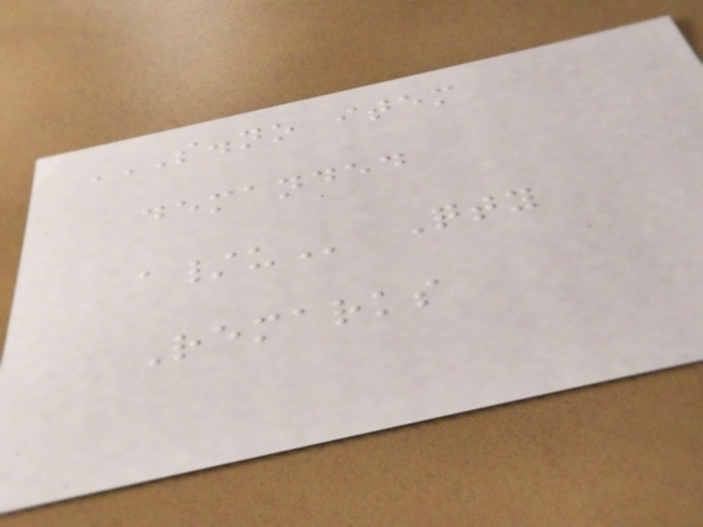S.NO ITEM
DEMANDED
A/U Qty
Remarks
